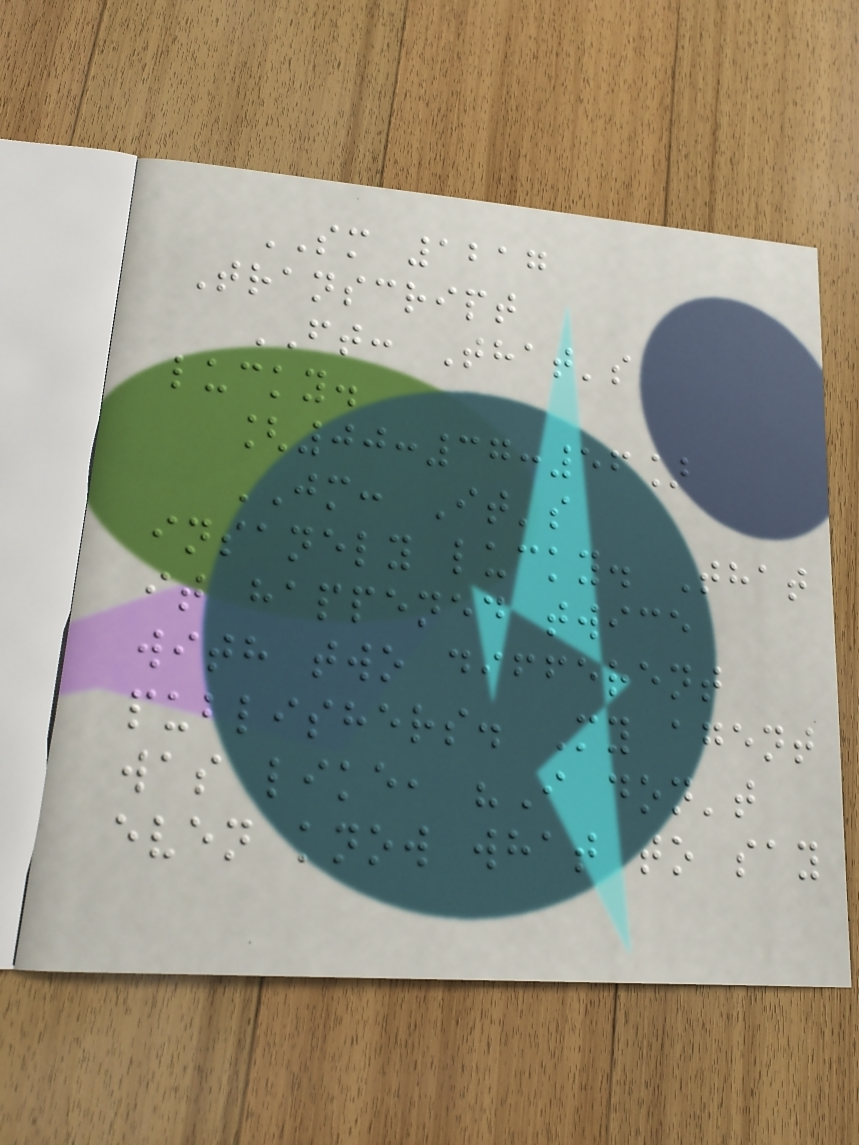SM 1217
Transcript
FT: That's
lucky.
[00:37:56]
JM: It's
insanely lucky. That
it happened twice
with two different
publishers. My agent
was like, "I don't
even know what to say
